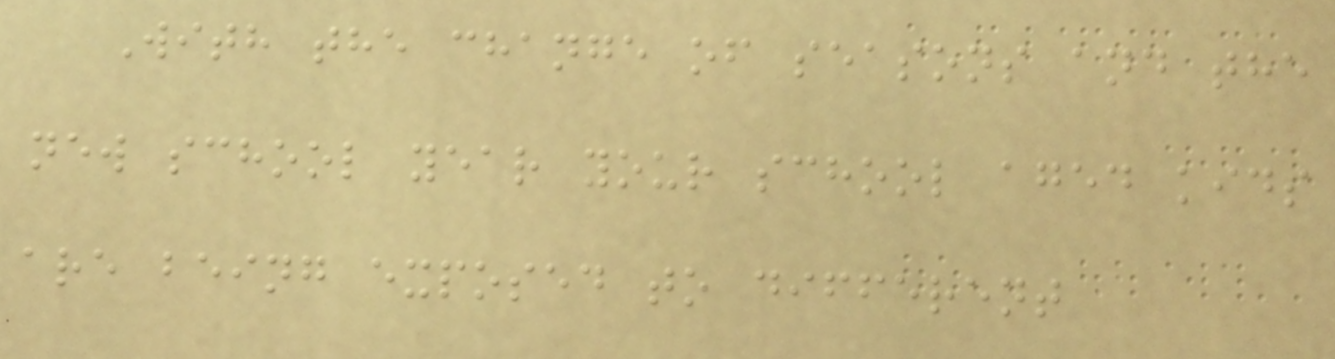With the change of seasons and the
new school year your school aged kids
are being exposed to different
